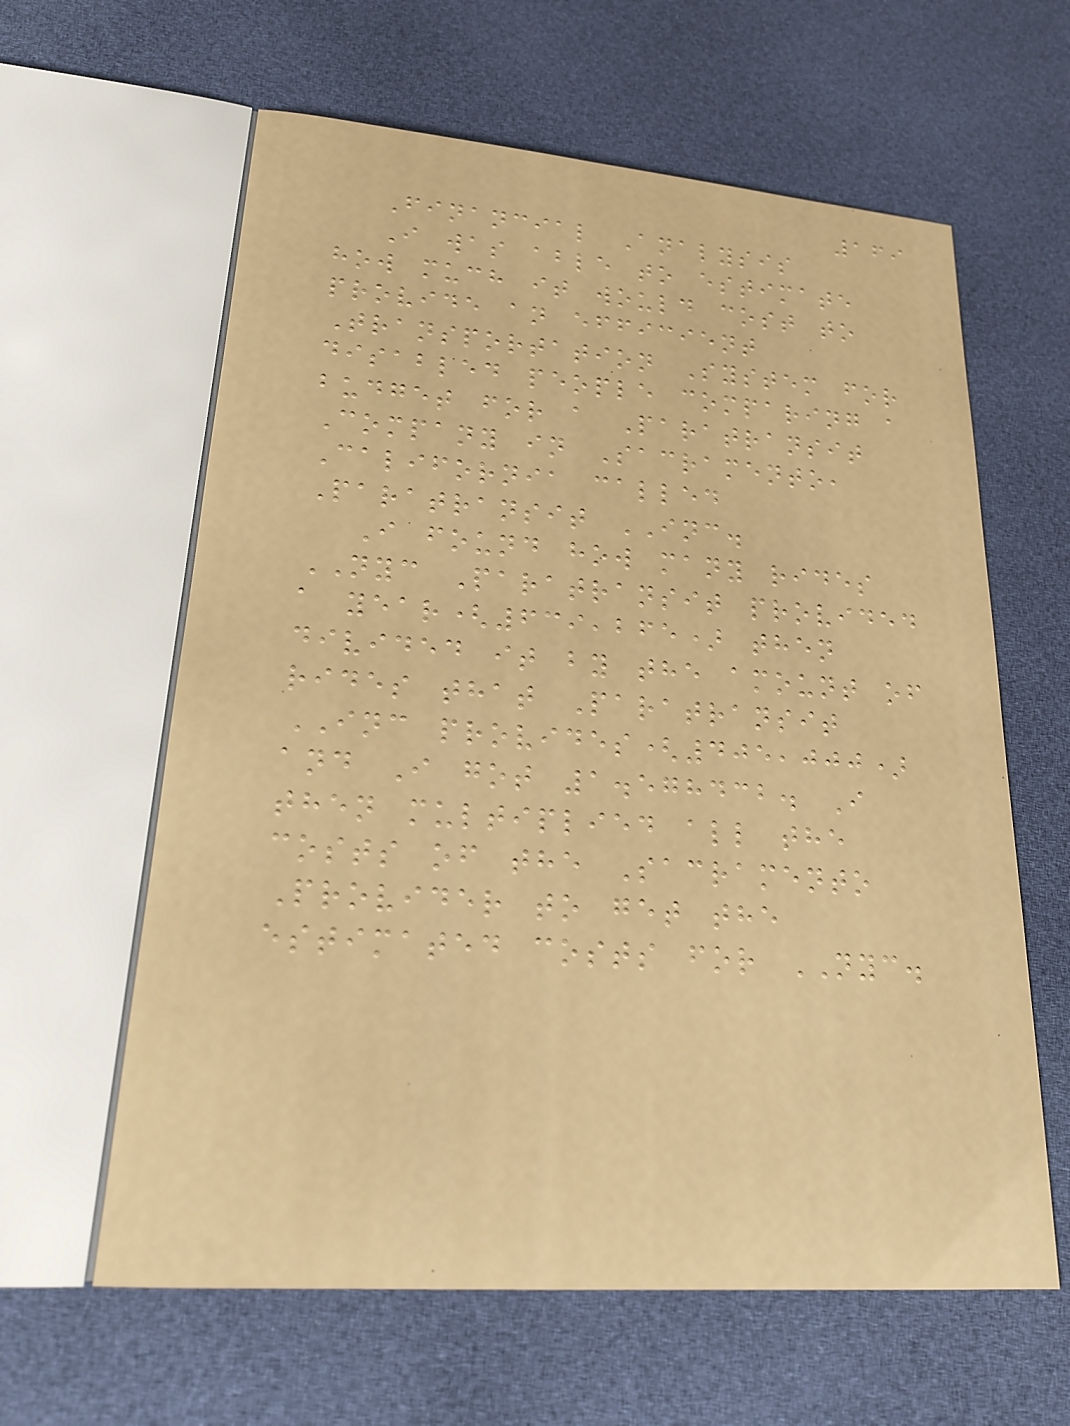169
Financial Analysis
I was able to estimate
how much it would cost to
provide an efficient
Transportation System for
disabled people comparing a
budget for a Paratransit
Company in Sacramento,
California called
Paratransit INC.
I found how many rides
NYC Paratransit provided
a year(639,265) then
divided it by the amount of
rides that Paratransit
INC provides(405,000)
and I got 1.578432. I
then multiplied all the
costs of the Sacramento
Provider to get the
estimated costs for NYC.
